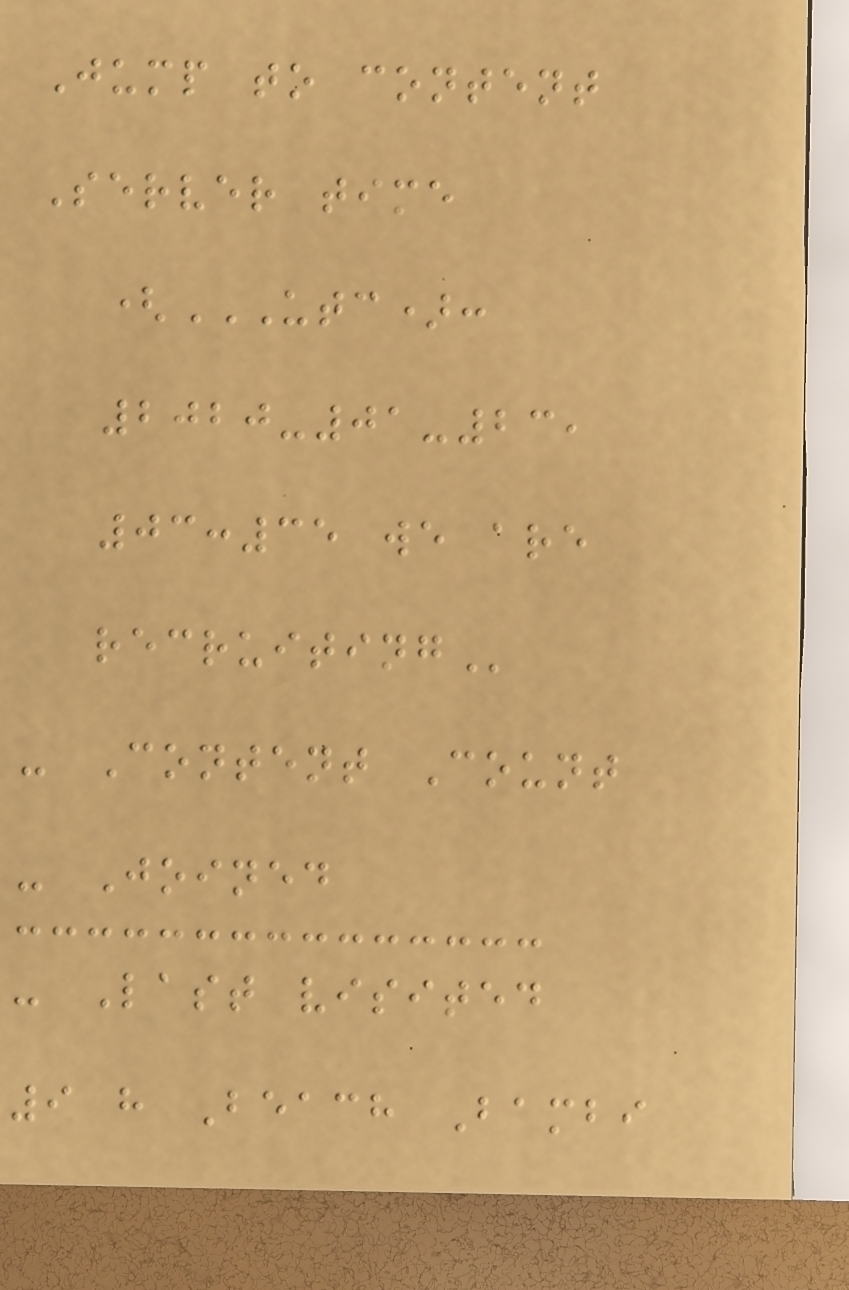Jump to content
Server time
(UTC):
2020-01-23,
03:35 WE ARE
RECRUITING
- Content Count
- Joined
- Last visited
9 h Beach Bambi
